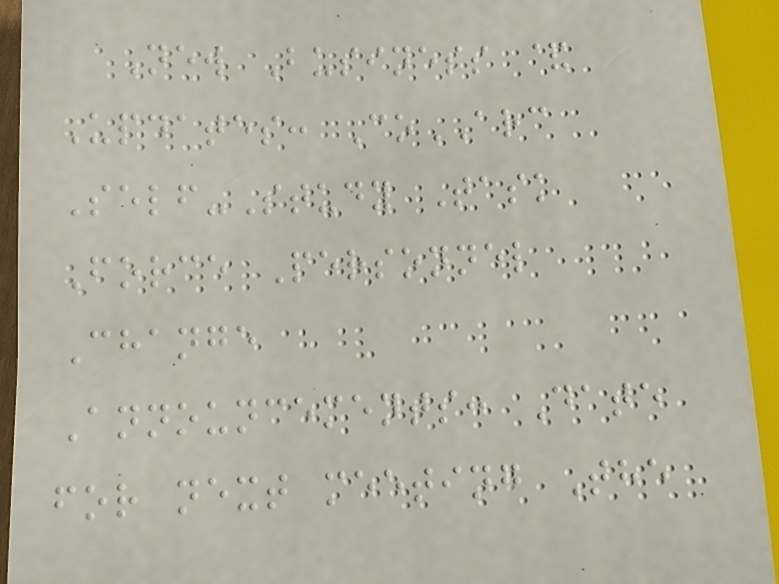New Business &
Updates: CoARC
Self-Study Task
Force Personnel
Change
Announcements: Date
for next meeting The
